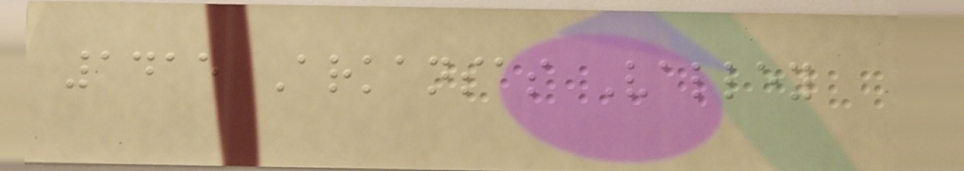1415 Arkansas Valley
